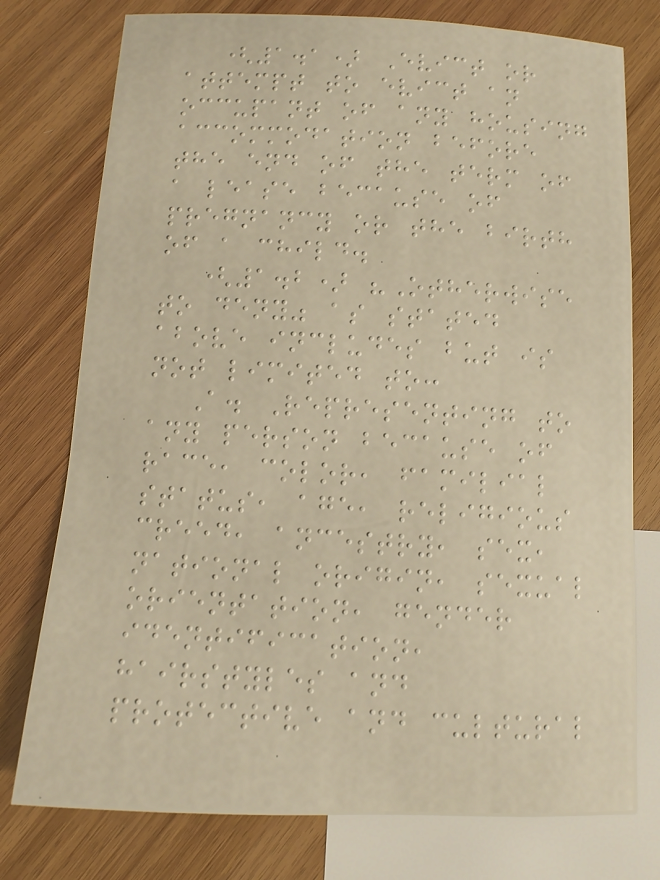(1.1) Evict or
attempt to evict an
occupant of any housing
accommodation before
the end of the term of
a lease because of
pregnancy or the birth
of a child.
(1.2) "Otherwise
to deny" as stated
above includes but is
not limited to:
A. Representing to
any person because of
race, color, familial
status, age, religious
creed, ancestry, sex,
national origin, sexual
orientation, gender
identification,
hairstyles and
protective and cultural
